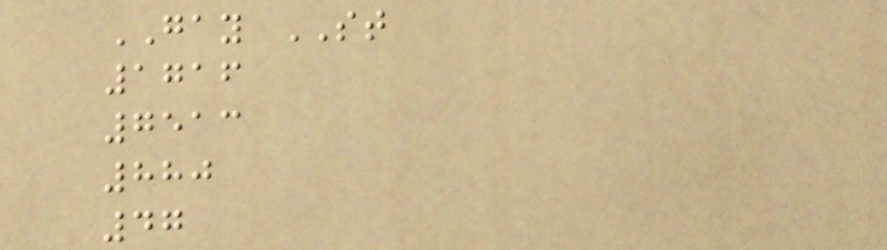GAY ST
1716
7513
880
47
